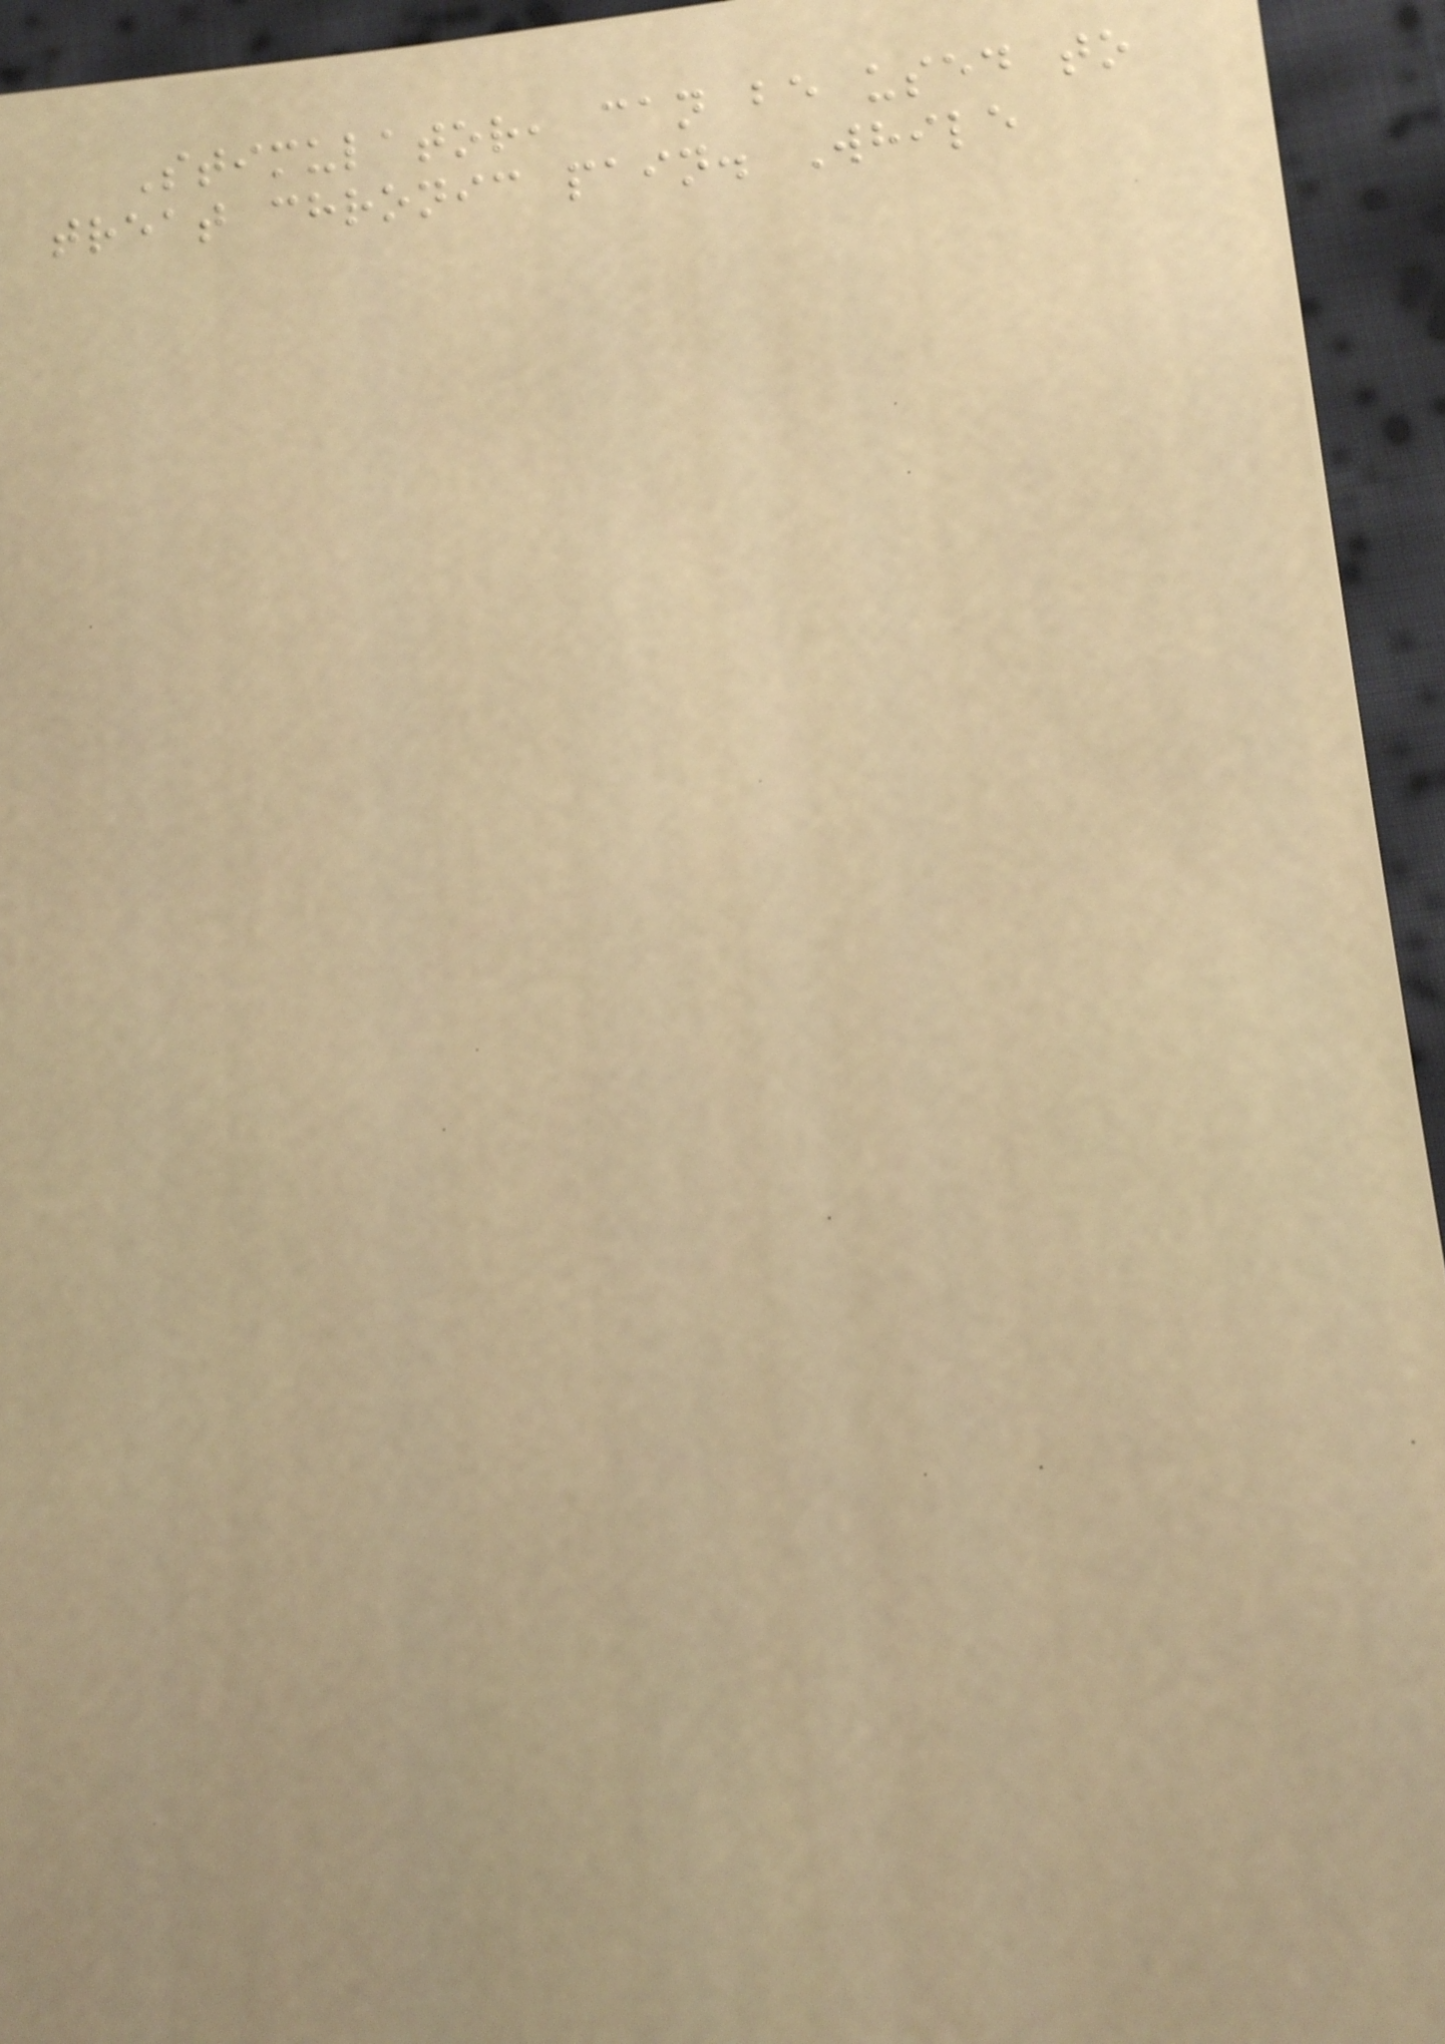Stimulator, can be used to
treat chronic pain. While
